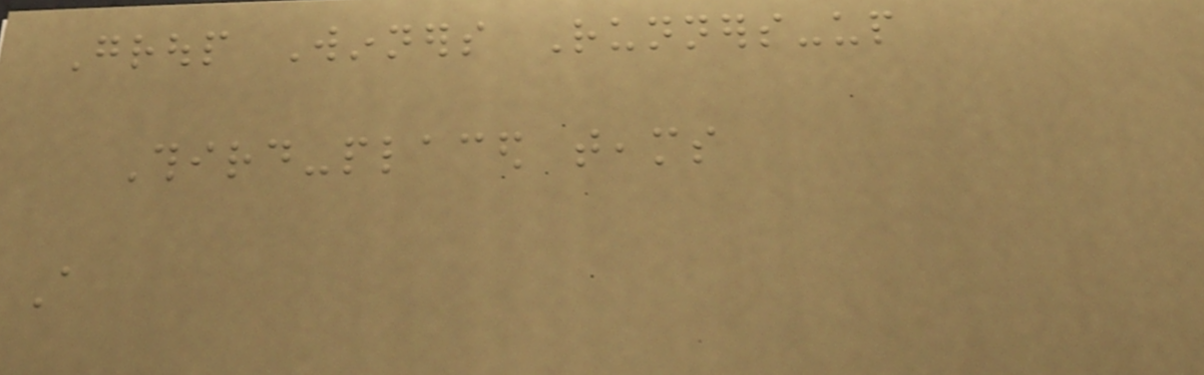Group Winners Runners-up
Third-placed teams
A
